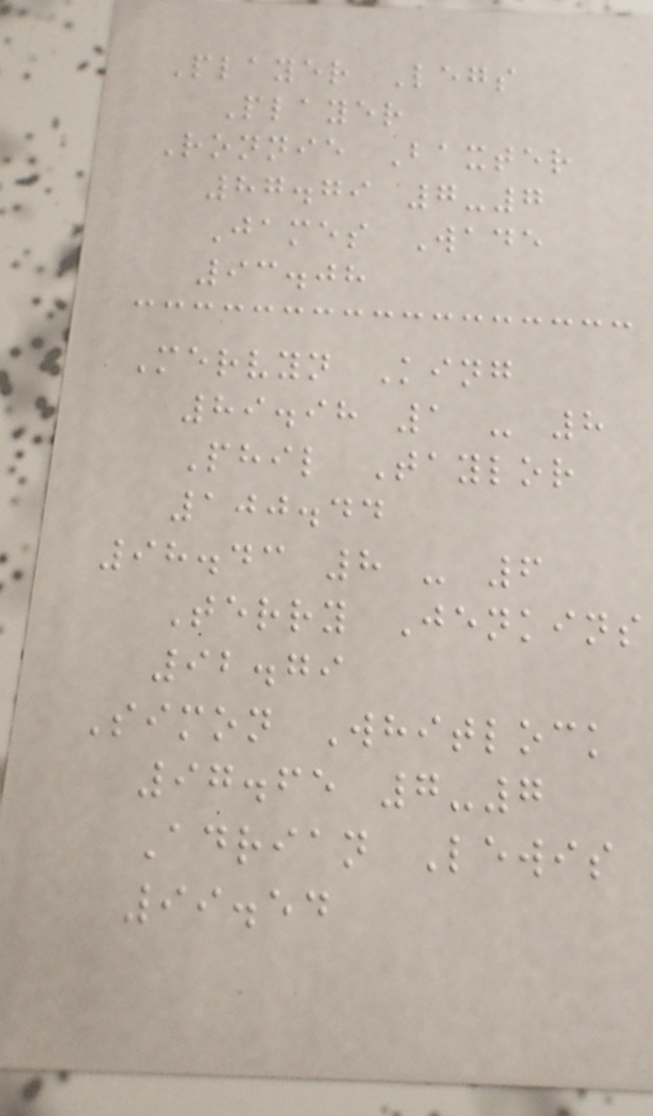Player Legs
Player
Ronnie Baxter
87.79 7-7
James Wade
93.08
Mervyn King
89.98 1 - 8
Phil Taylor
100.44
98.43 8 - 6
Terry Jenkins
92.79
Simon Whitlock
97.65 7-7
Adrian Lewis
99.54
